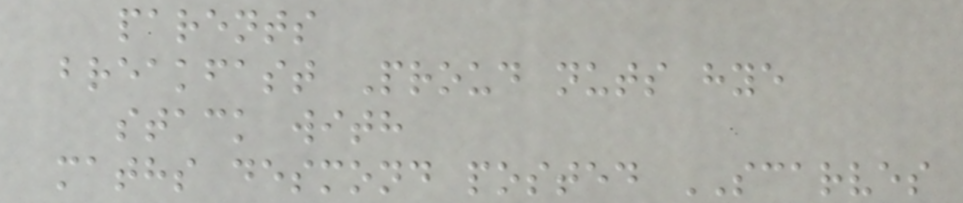parents
breakfast Proud nuts hye
stack with
maths desmond posted SCARVES
